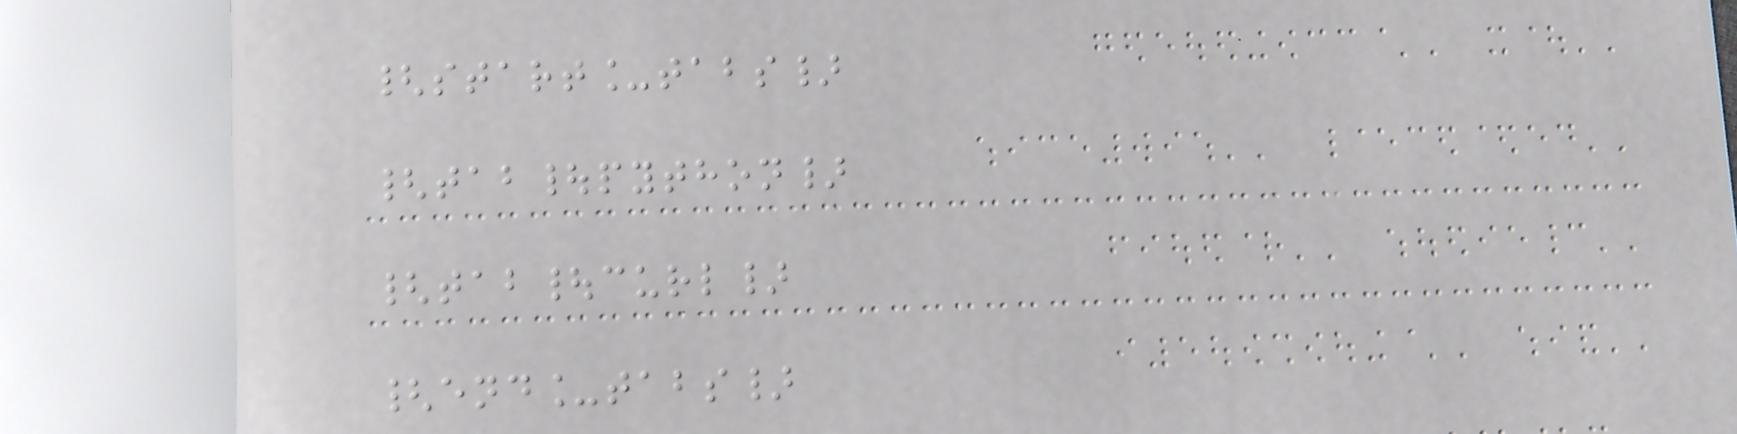{start_tabs}
{tab|python}
{tab|curl}
{end_tabs}
